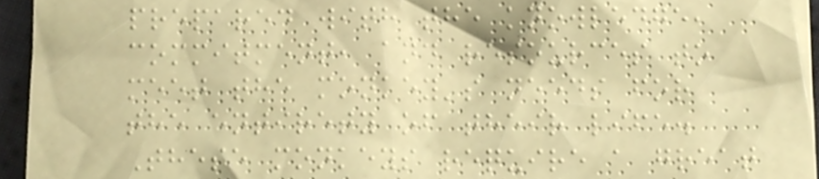prepared with the knowledge,
commitment, and resources to
meet the monkey's needs for
the entirety of their life.
These monkeys require a great
